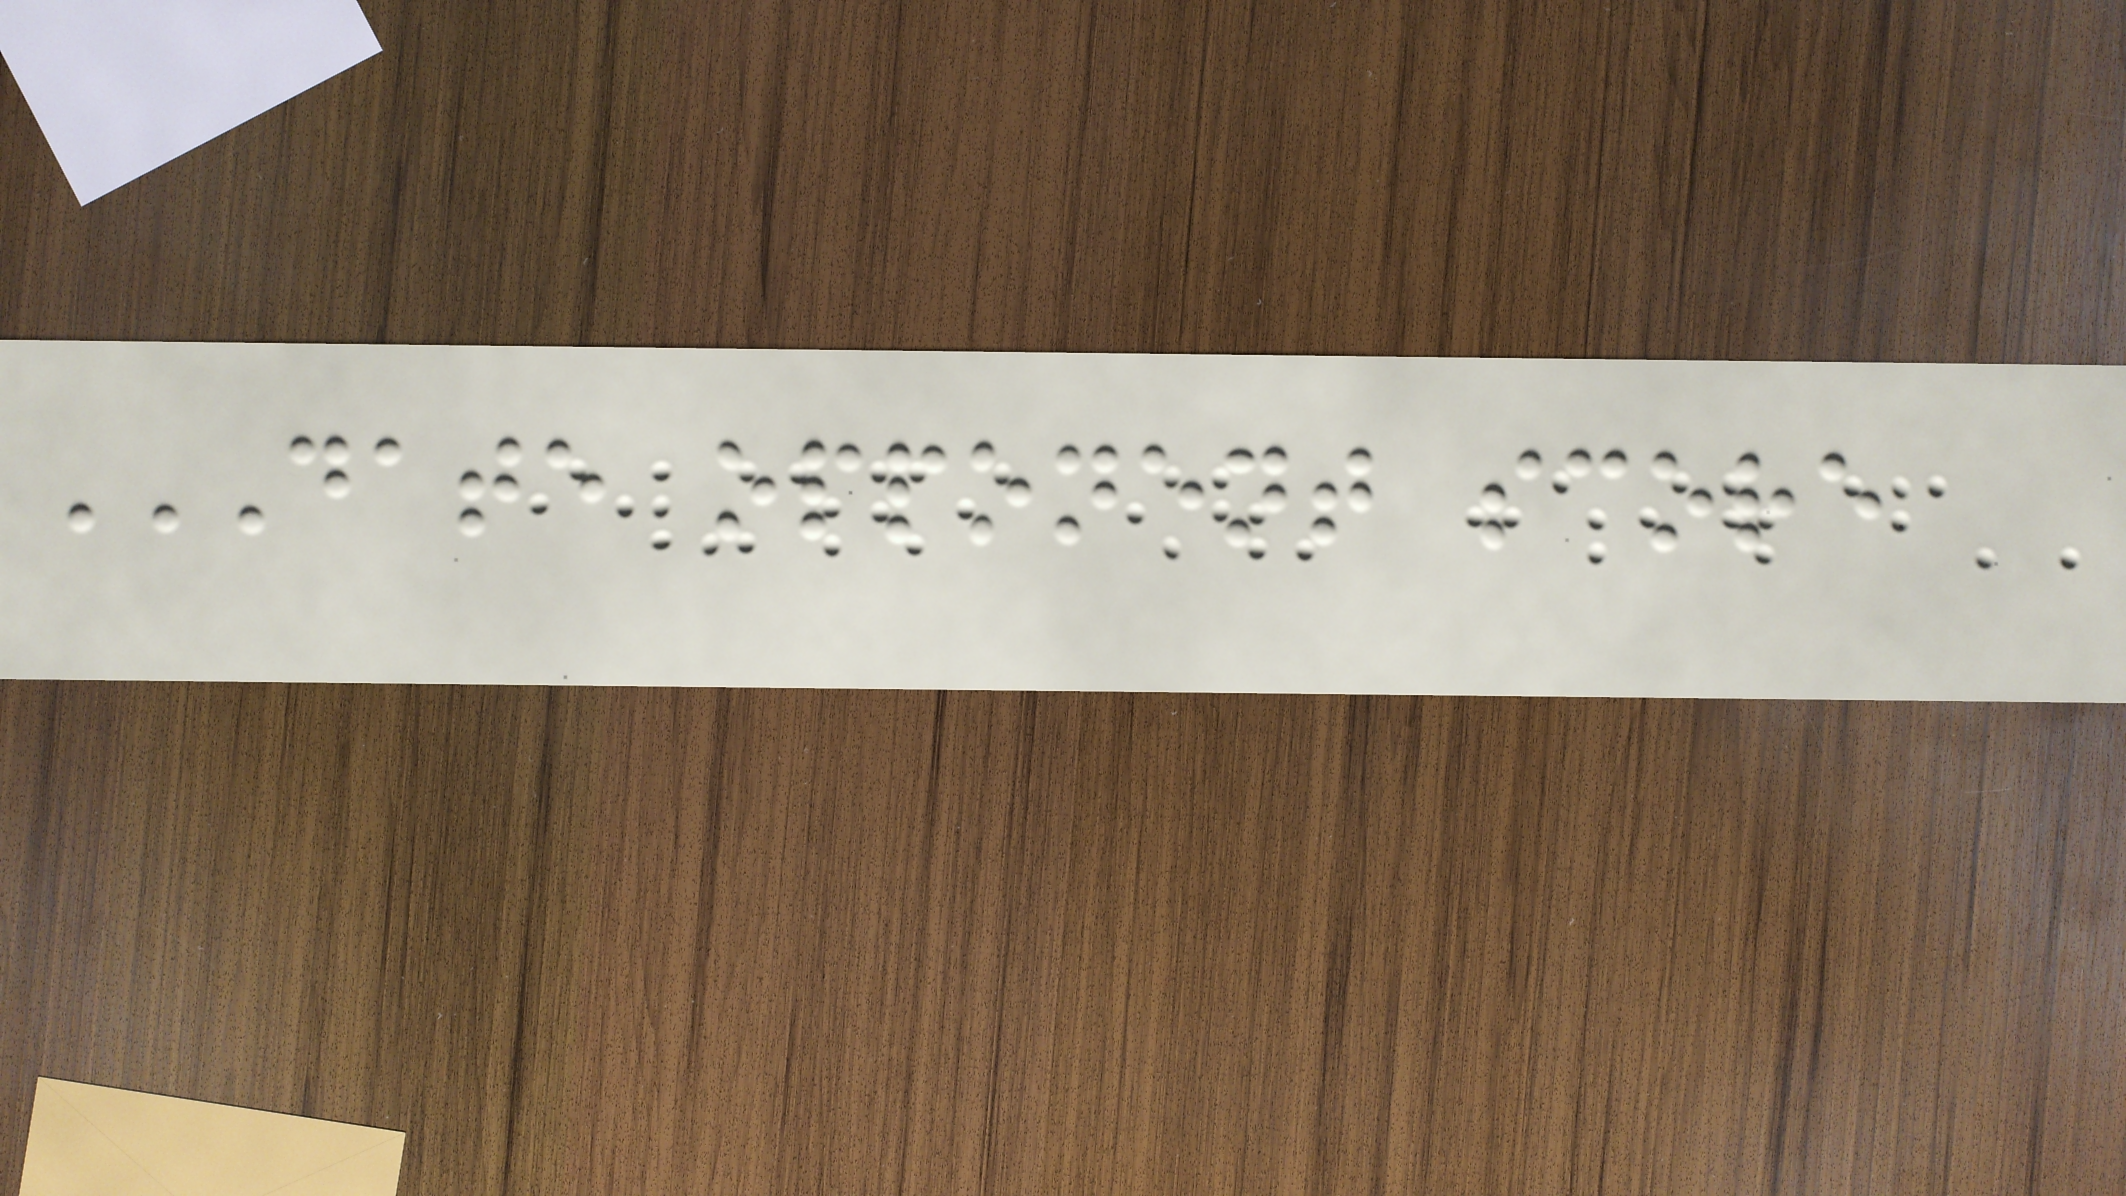DATE OPPONENT SCORE
